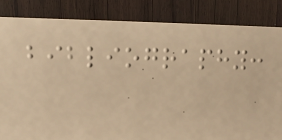bibliography:
